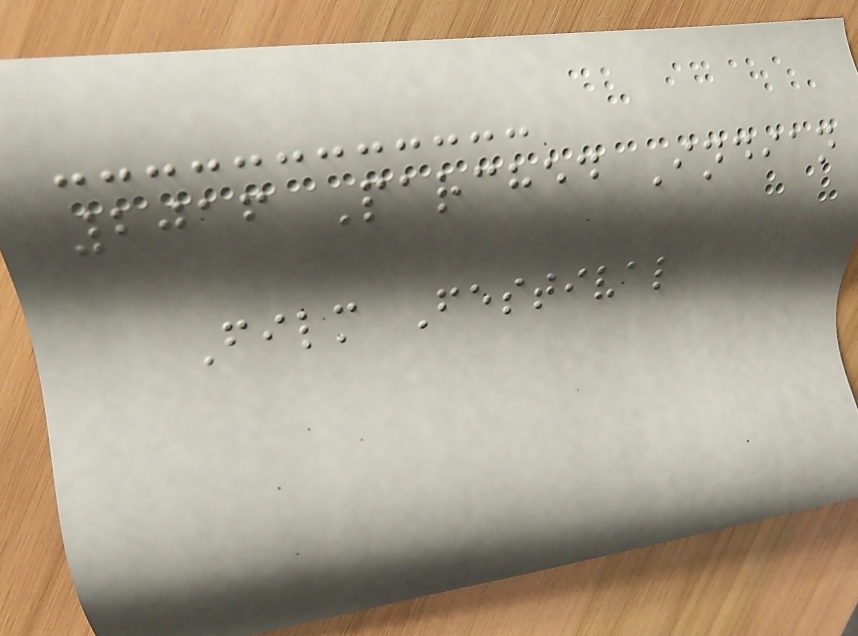2016 Parched Indian
Film Festival
